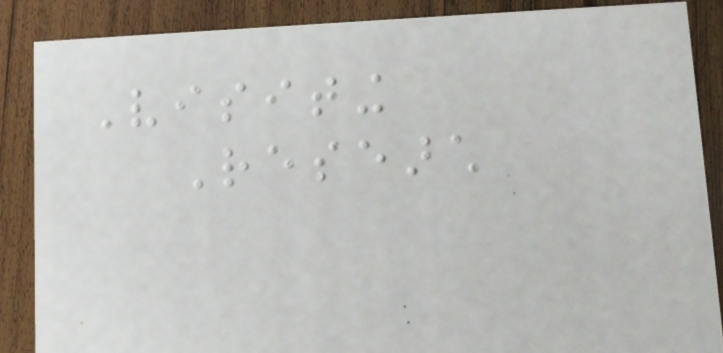Visiting
Research
